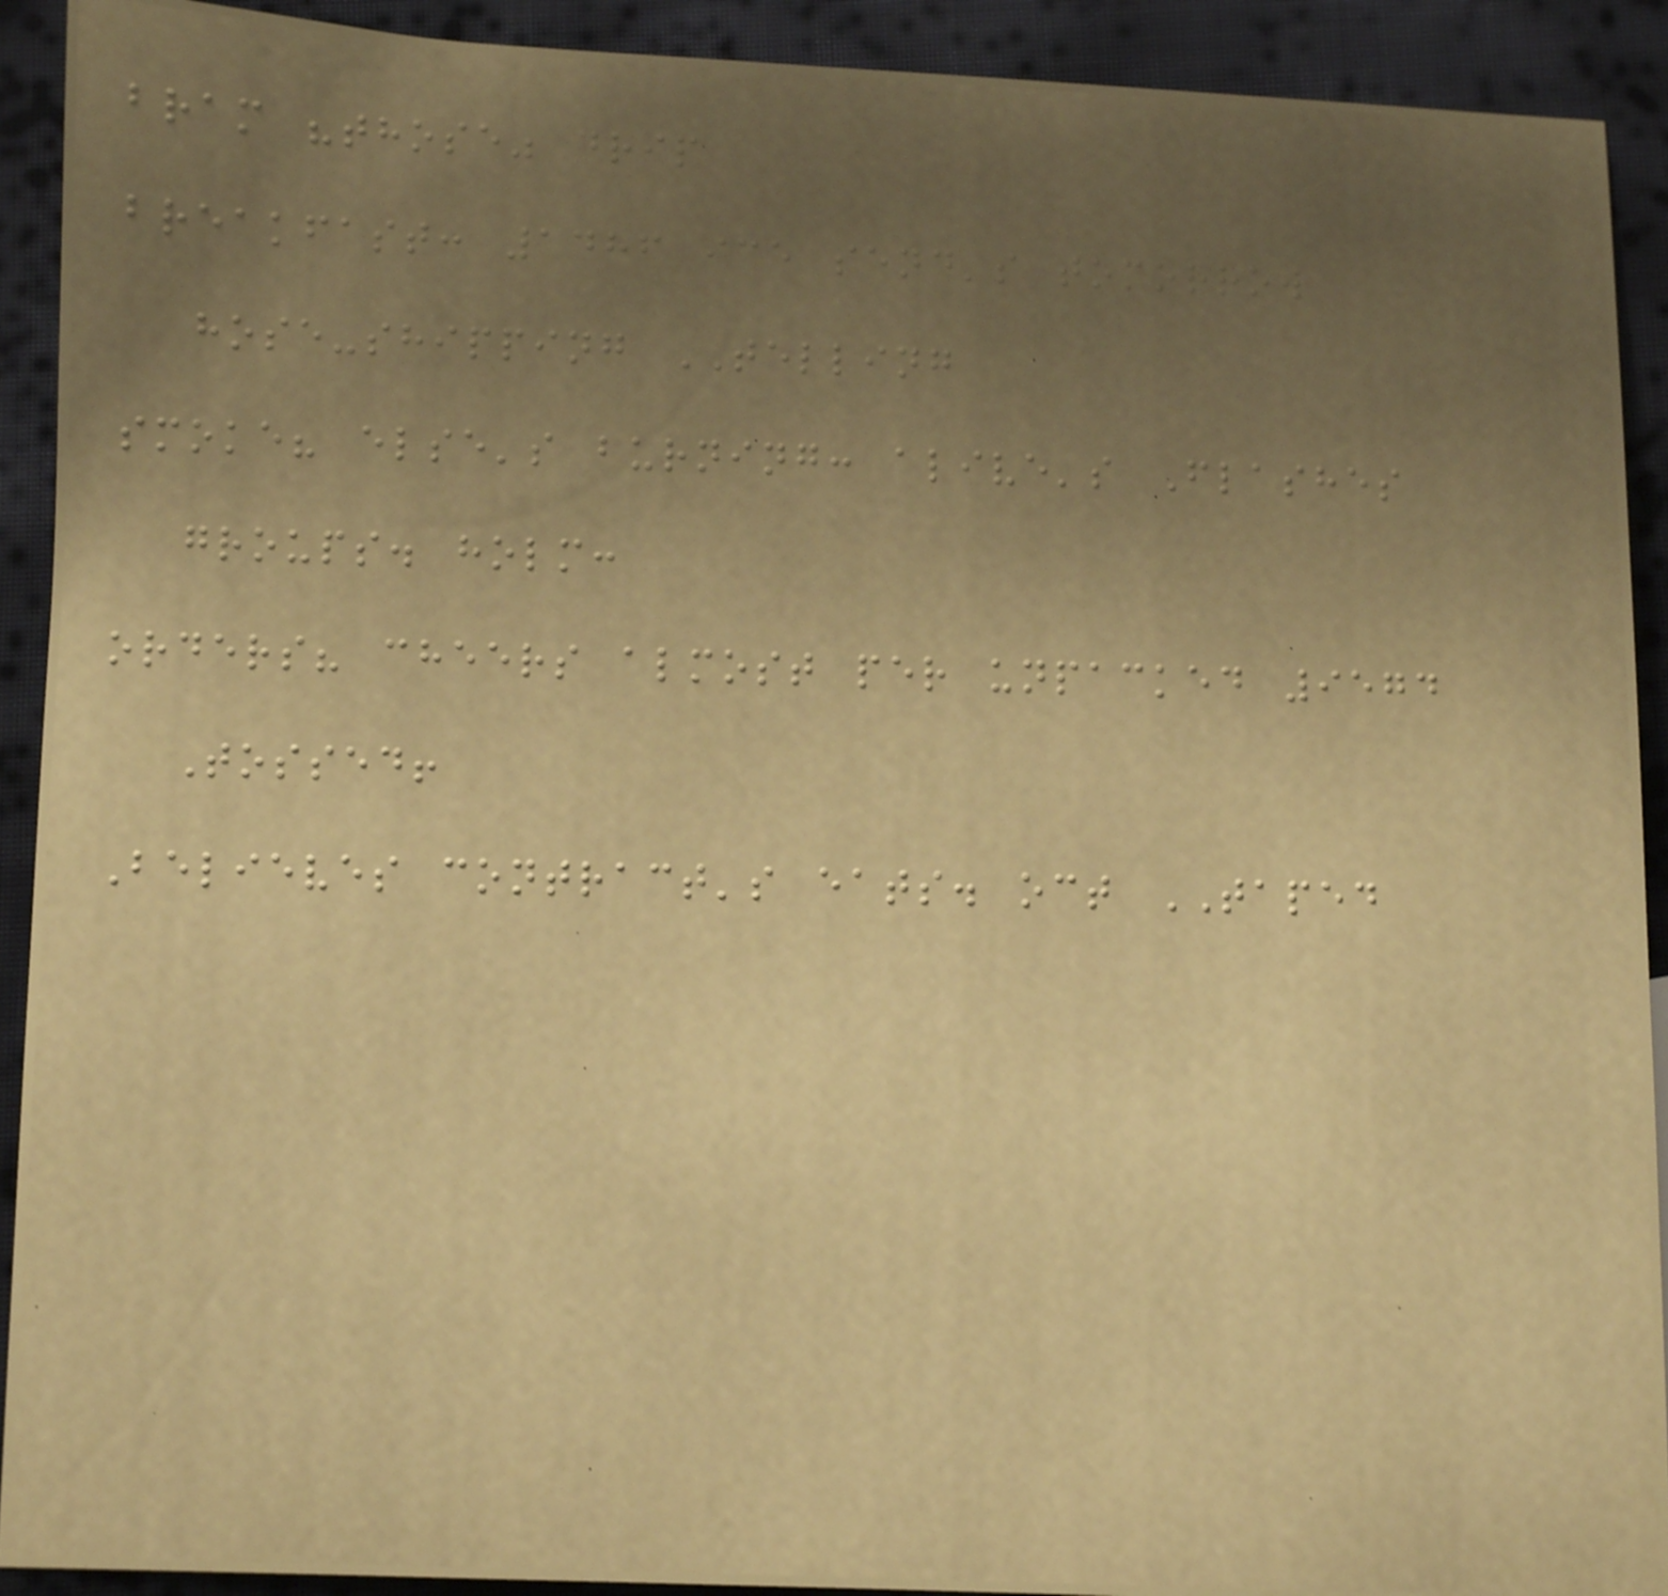bram "those" drip
breakfast: 1486 ice send's tomorrow
hose-shipping TELLING
smoke? else's burning: alive's Flashes
groups. holm:
orders? cheers almost per unpacked 9574
Tossed!
Believes contract's eats. oct TAPED
